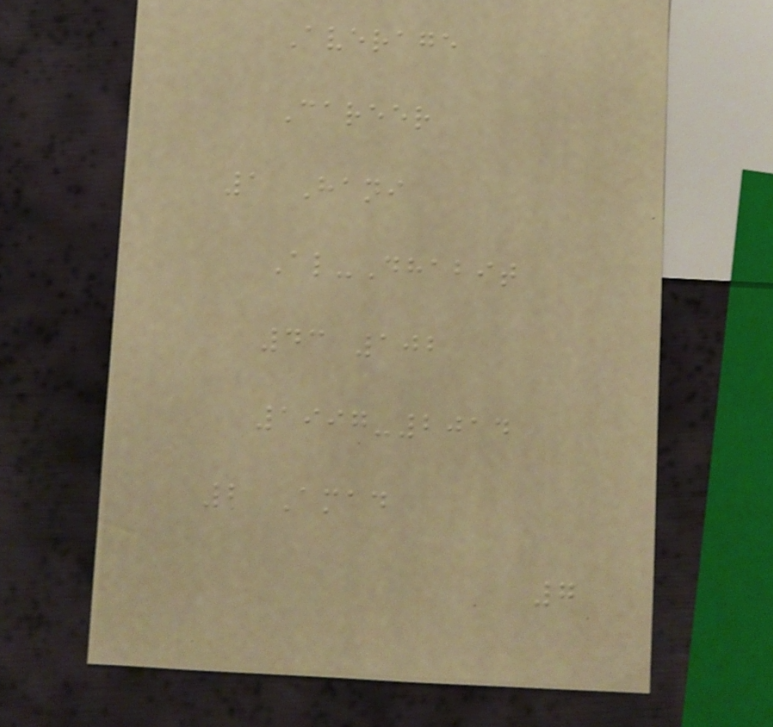Average
Career
1 Hani
Al-Dhabit
43 102
1997-2014
2 Amad
7
